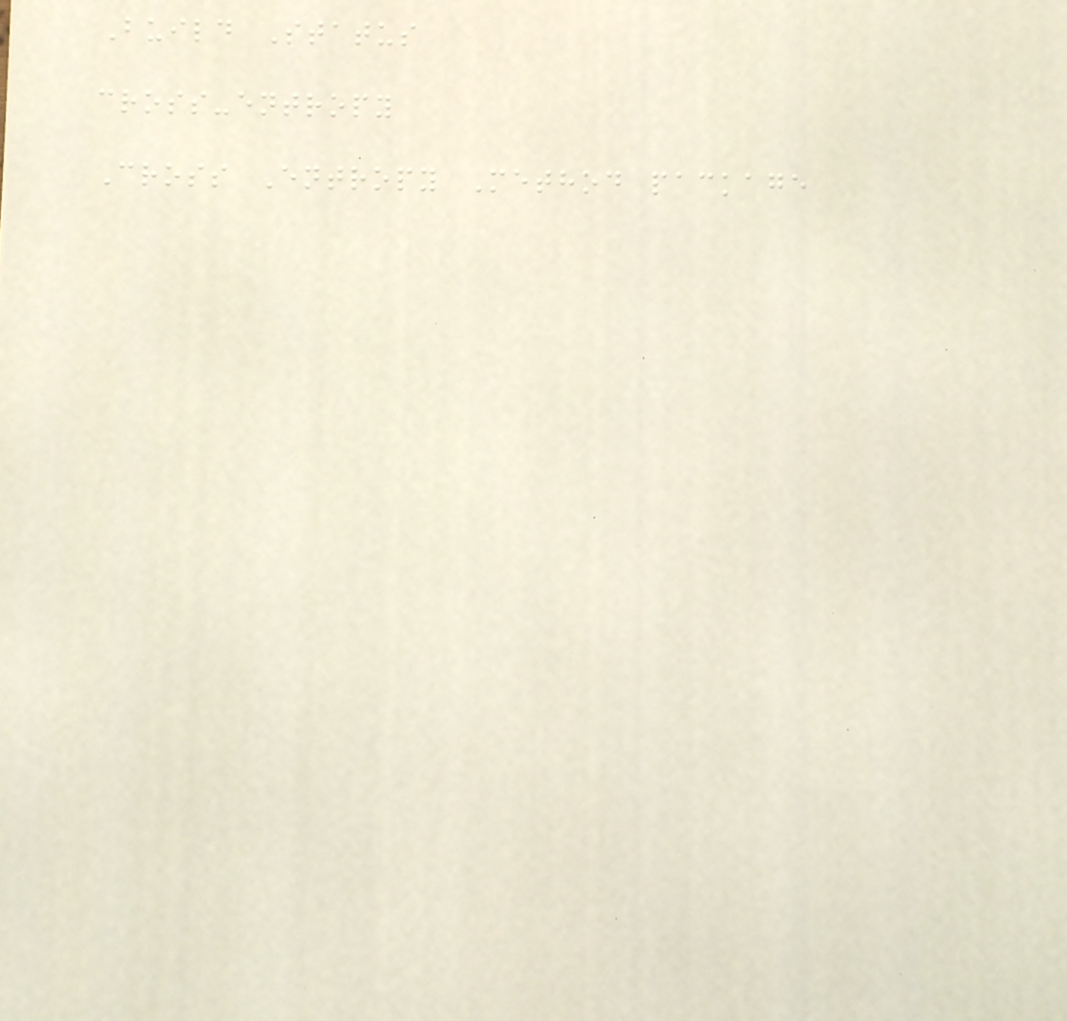Build Status
cross-entropy
Cross Entropy Method package
